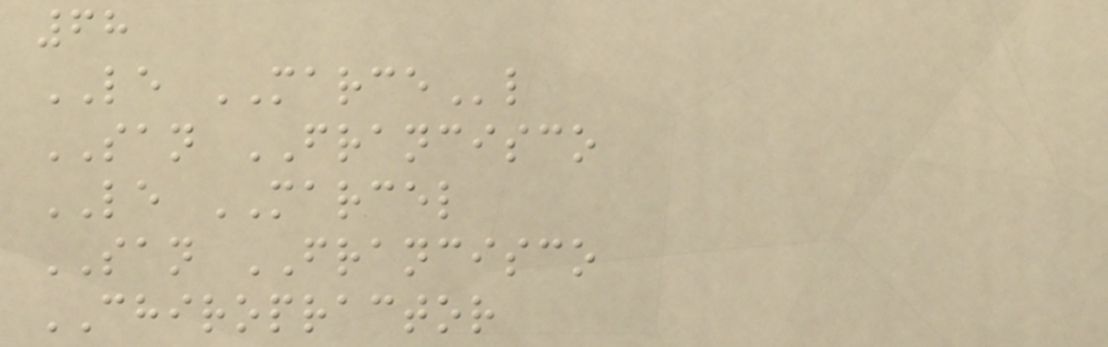68
LE MARCEl
SAN FRANCISCO
LE MARCEL
SAN FRANCISCO
CHIROPRACTOR
